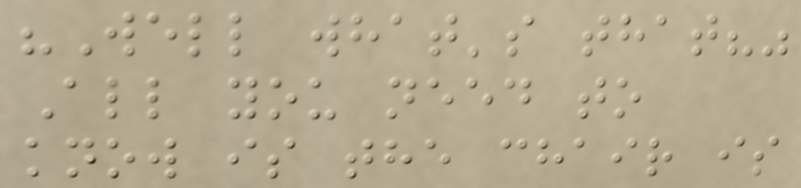"Well what's that?"
All you need to
know is the chair is
